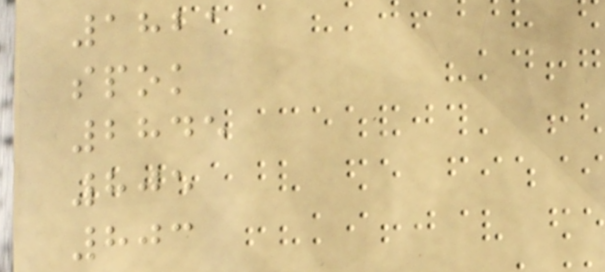1821
spok
2845
805
803
